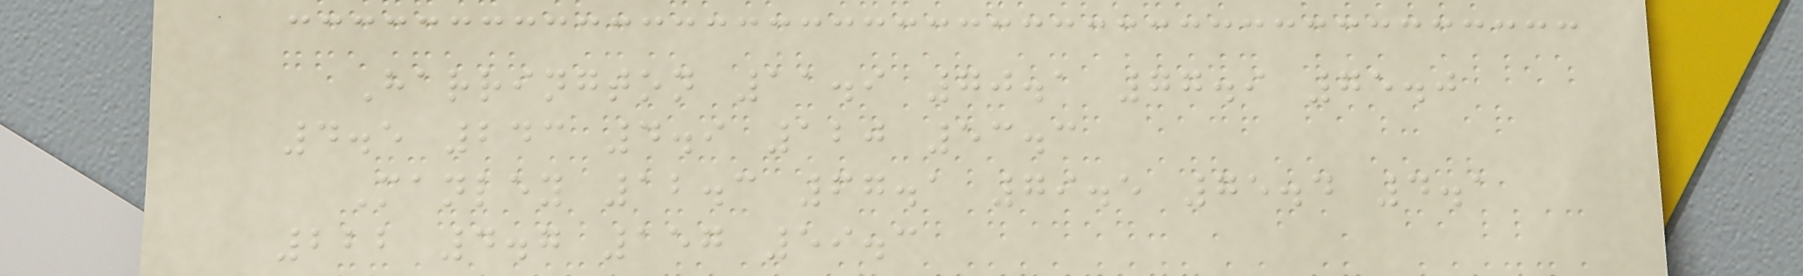Harrington 11.9 70.1 77.9 75.0
4.5 243 4.9 120 53.3
Manley 12.3 67.1 79.5 75.4 4.1
222 4.7 157 59.3
